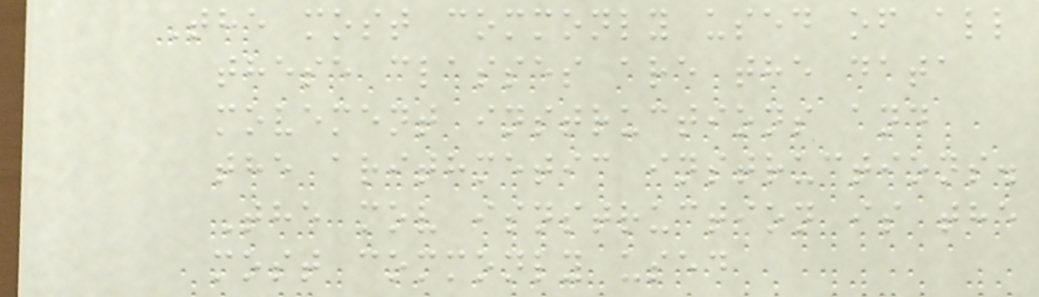The most commonly used of all
these classes are the data
movement instructions and
the arithmetic instructions.
The mov isnstruction is the
most commonly used
